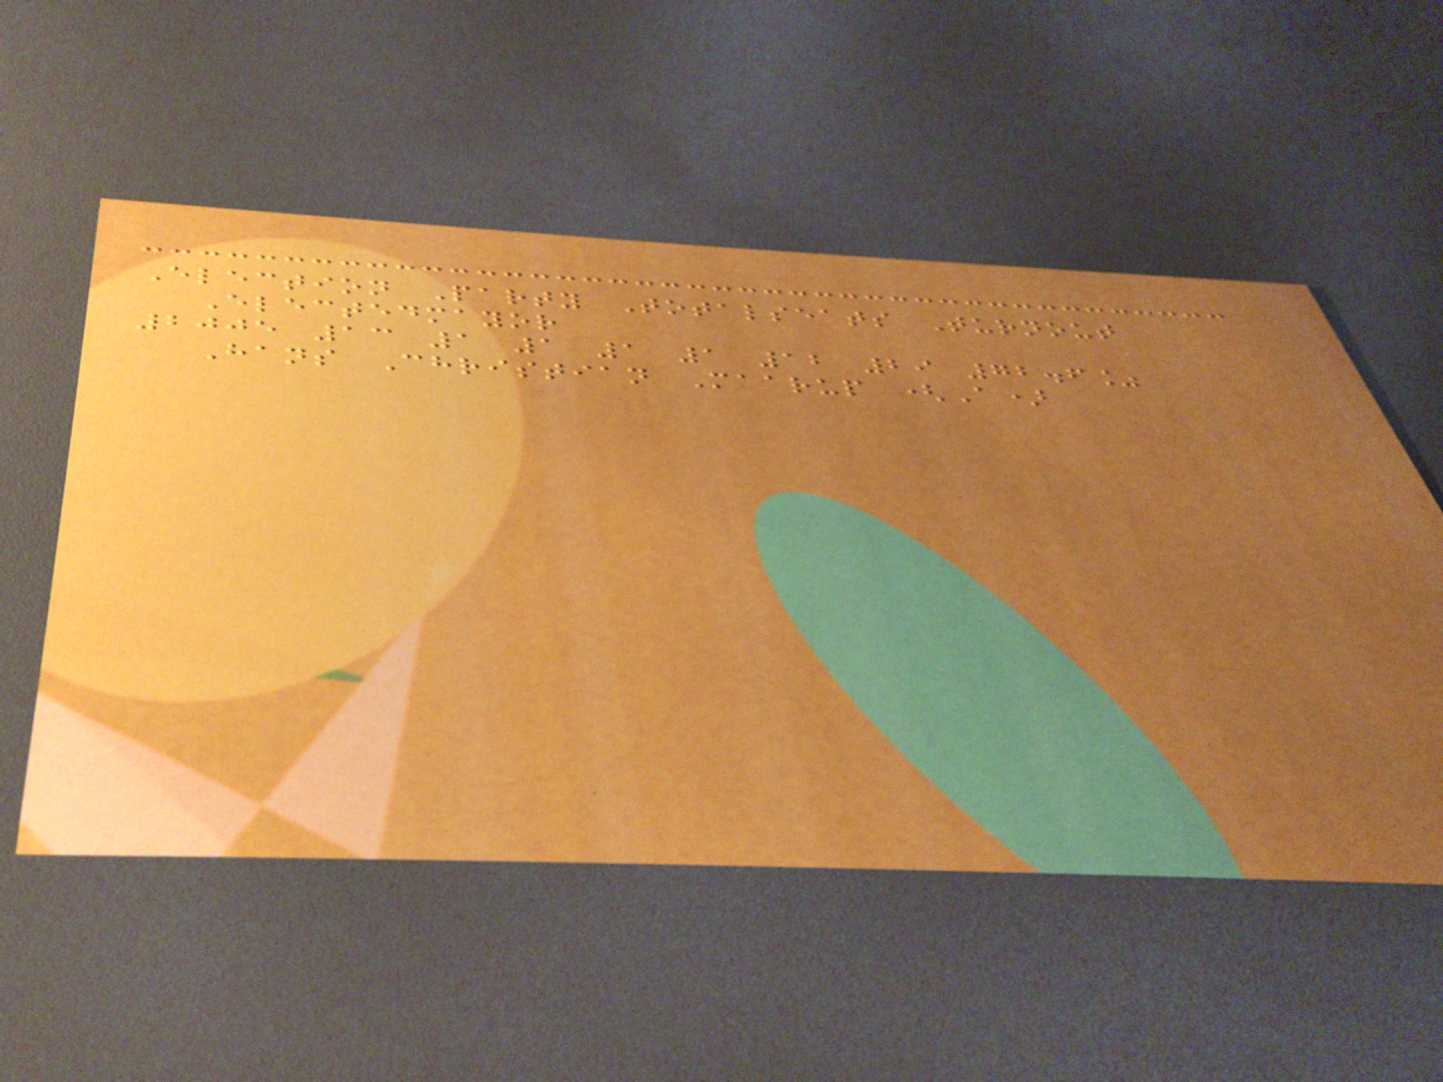Election Party Totalseats Turnout
Electedmayor
2005 13 1 1 1 1 12 29 72.6%
Hans Christian Maarup (A)
